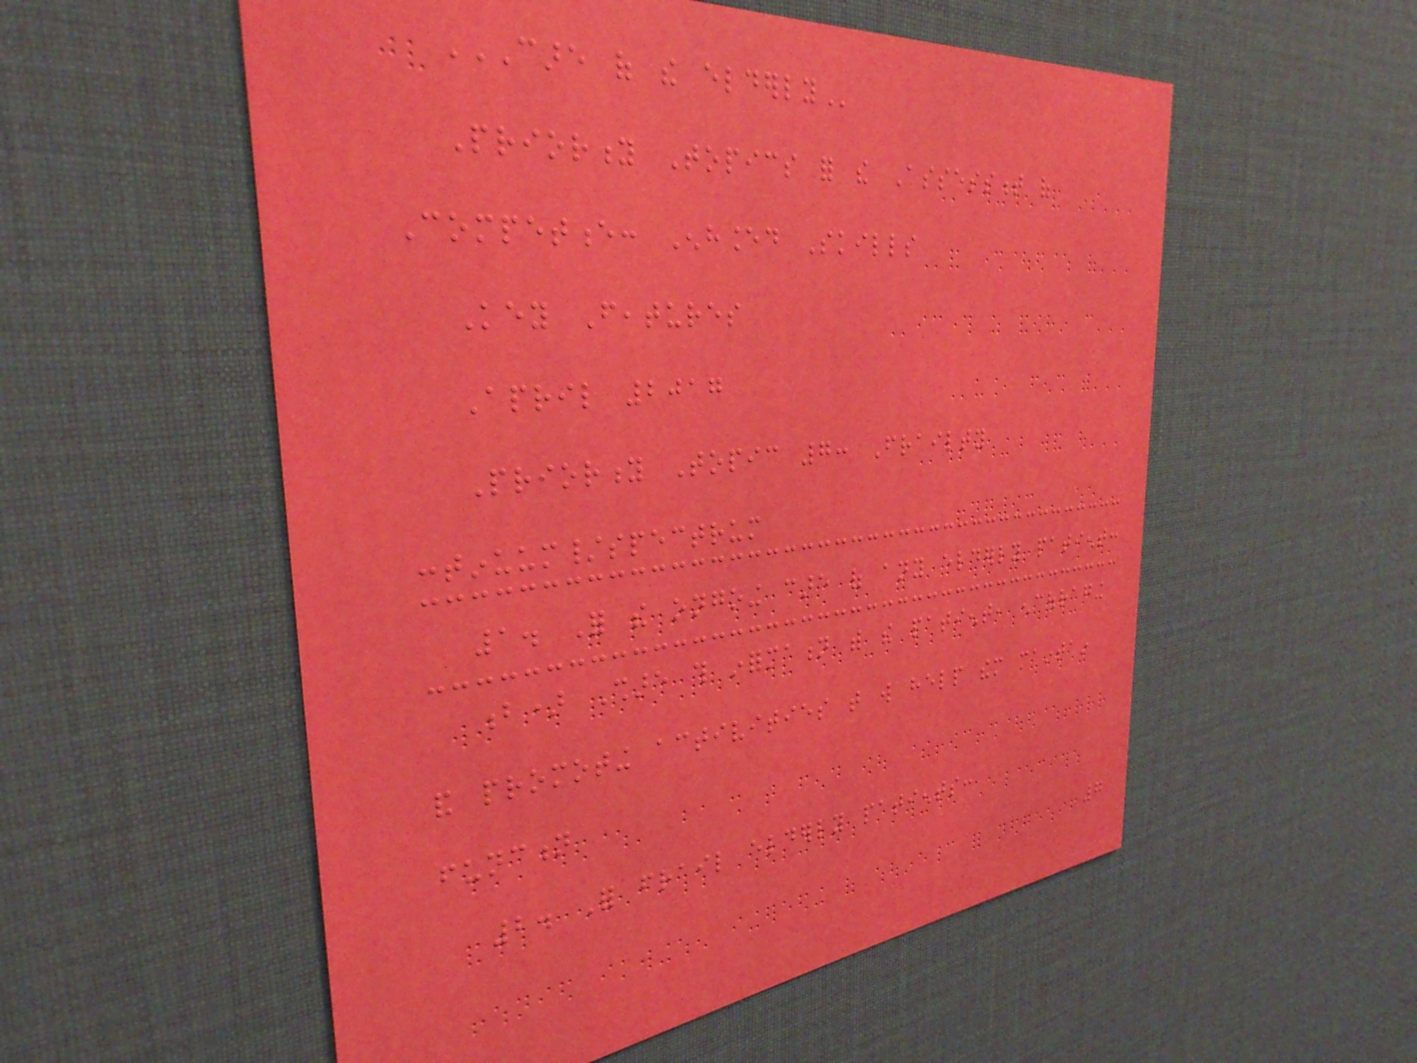CARE OF THE ELDERLY
Priority Topics for the Assessment of
Competence: Enhanced Skills
Key Features
April 2017
Priority Topic 7: Frailty
continuum/spectrum
1. For the ongoing care of any elderly patient:
b) Share this information with the patient, encouraging
and promoting activities that will help them maintain
function
2. For frail elderly patients:
7
